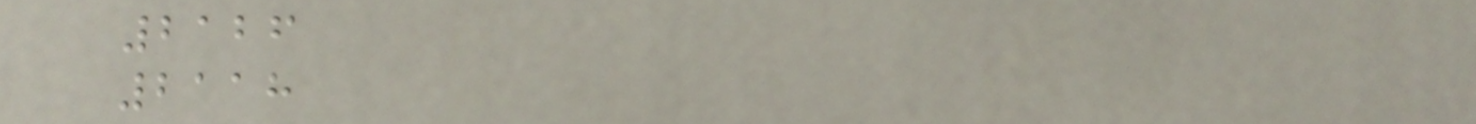2126
2118
